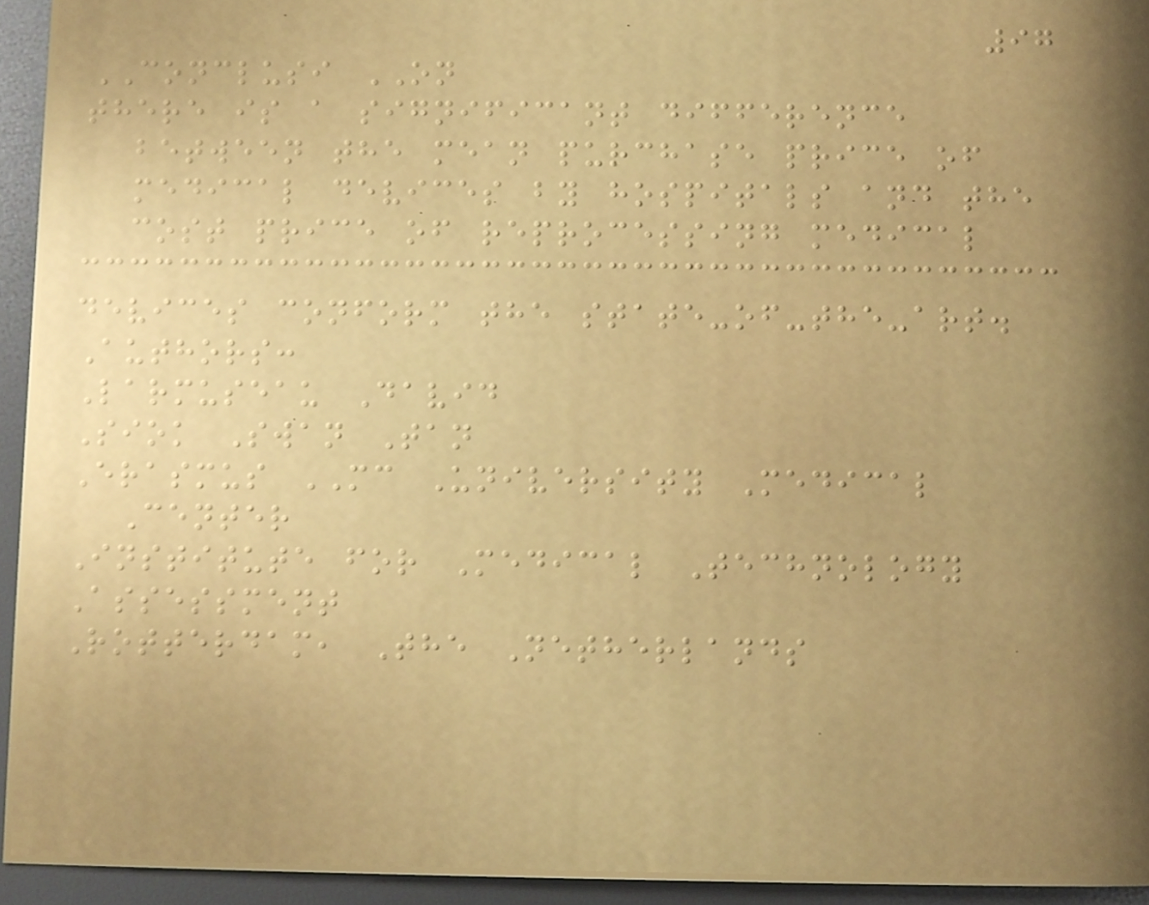97
CONCLUSI ON
there is a significant difference
between the mean purchase price of
medical devices by hospitals and the
cost price of reprocessing medical
devices conform the state-of-the-art.
Authors:
Larmuseau David
Siok Swan Tan
Erasmus MC University Medical
Center
Institute for Medical Technology
Assessment
Rotterdam, The Netherlands
